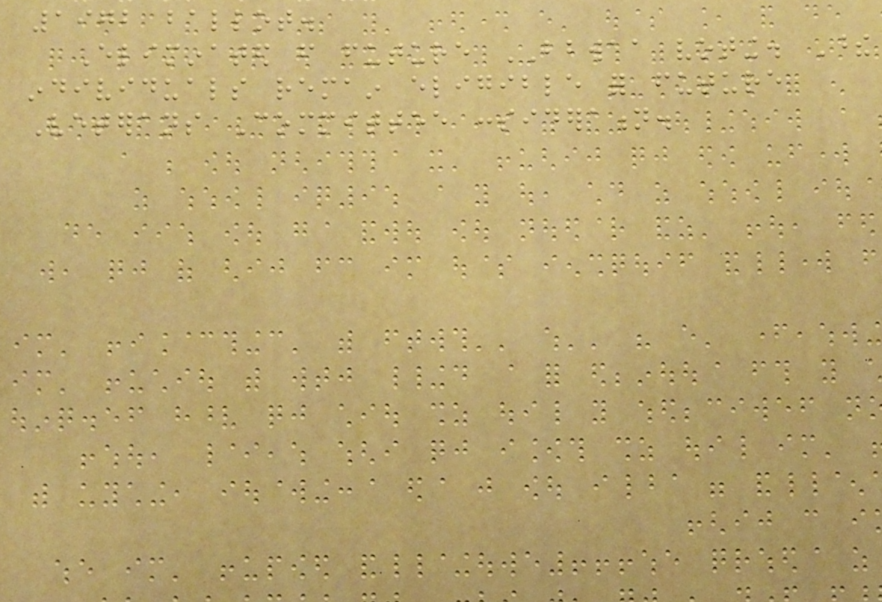1972 ballot.
Eliminated from future BBWAA voting. These
individuals remain eligible for future
Veterans Committee consideration.
